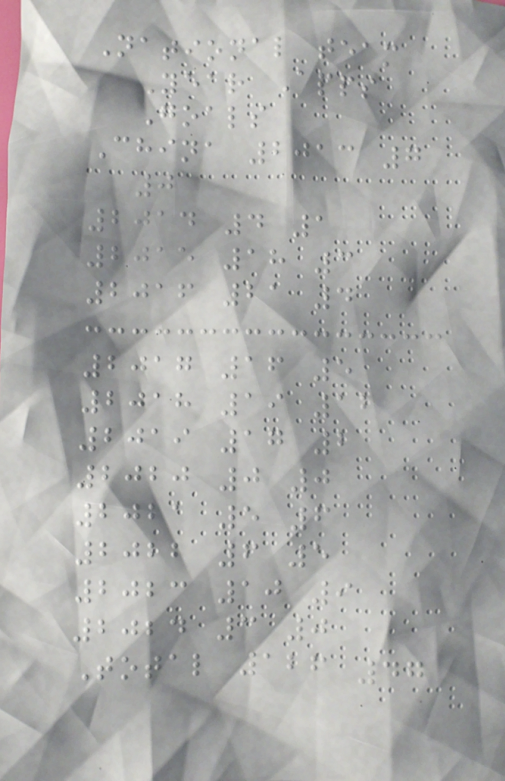National team
Year Apps
Goals
China 2013 7
0
2014 4 1
2015 18 3
2016 21 4
2017 16 5
2018 19 12
2019 17 2
2020 0 0
2021 5 6
2022 6 5
2023 10 9
2024 3 0
Total 126 47
